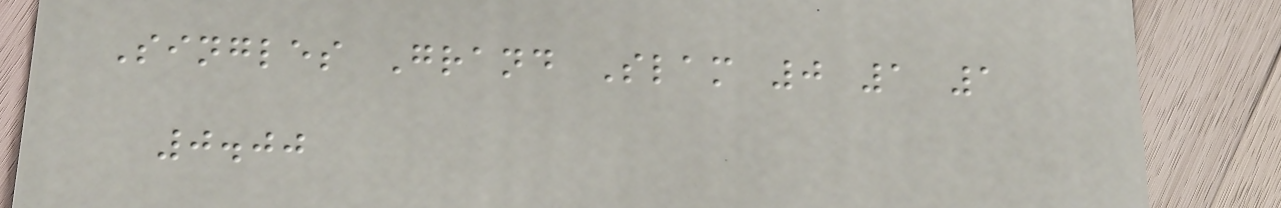Singles Grand Slam 0 1 1
0.00
